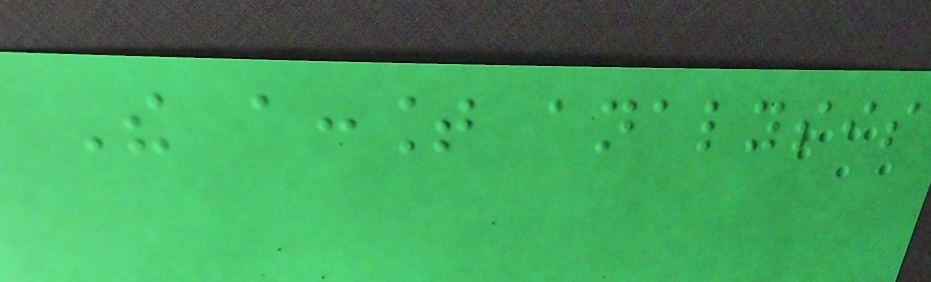The account analysis
